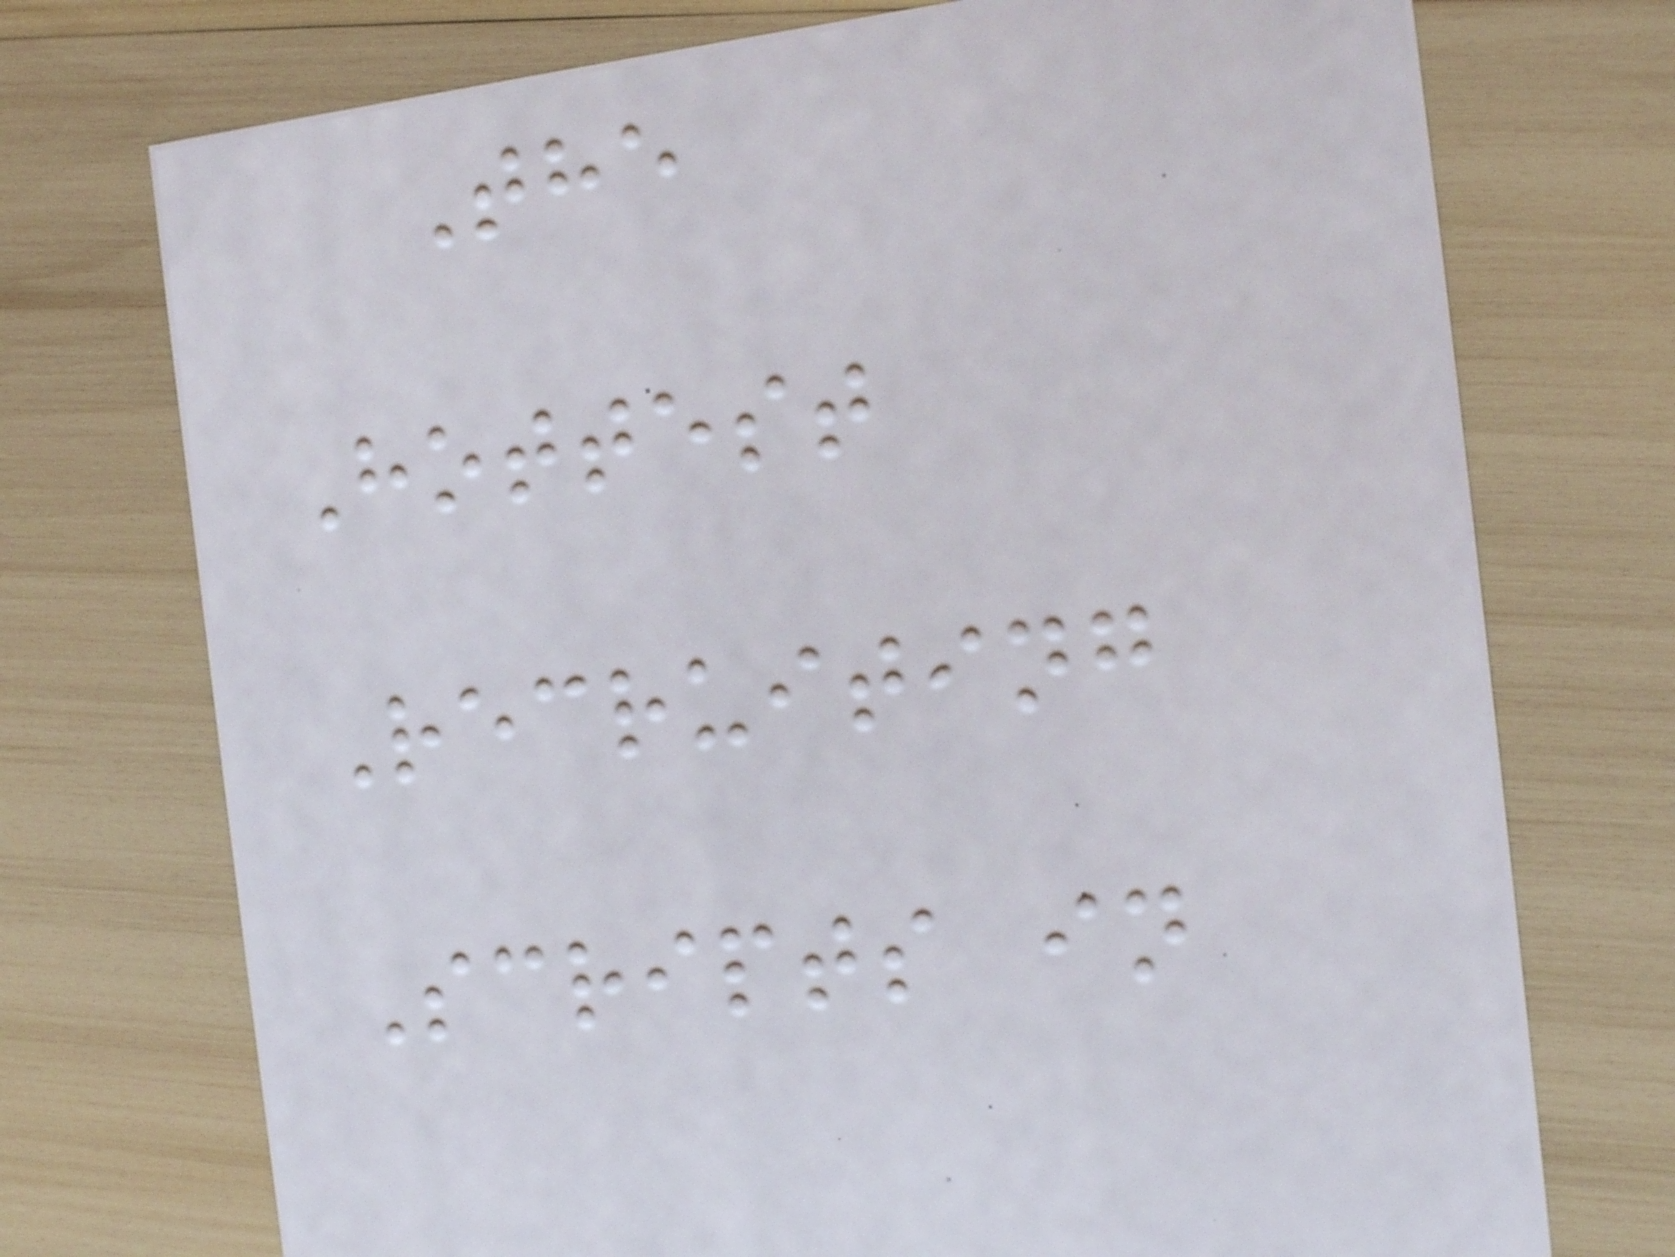The
Hottest
Recruiting
Scripts in
